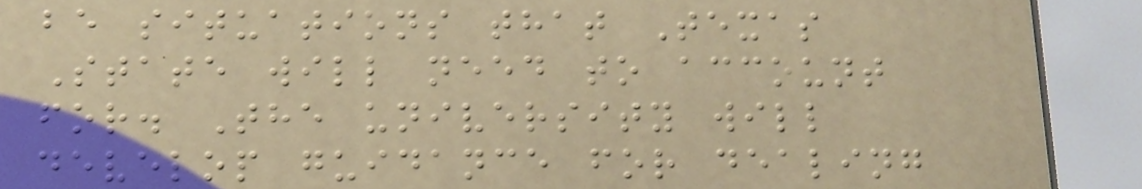be situations that Texas
State will need to account
for. The university will
develop guidance for dealing
